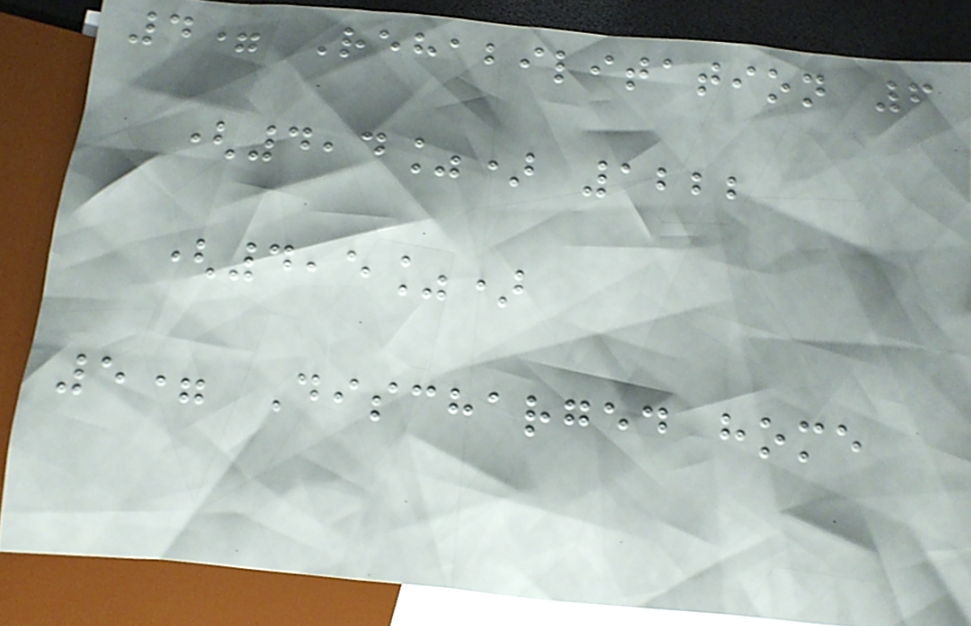4= Rehabilitation 6
(4,4%) 1222
(4,5%)
5= Discharged home
